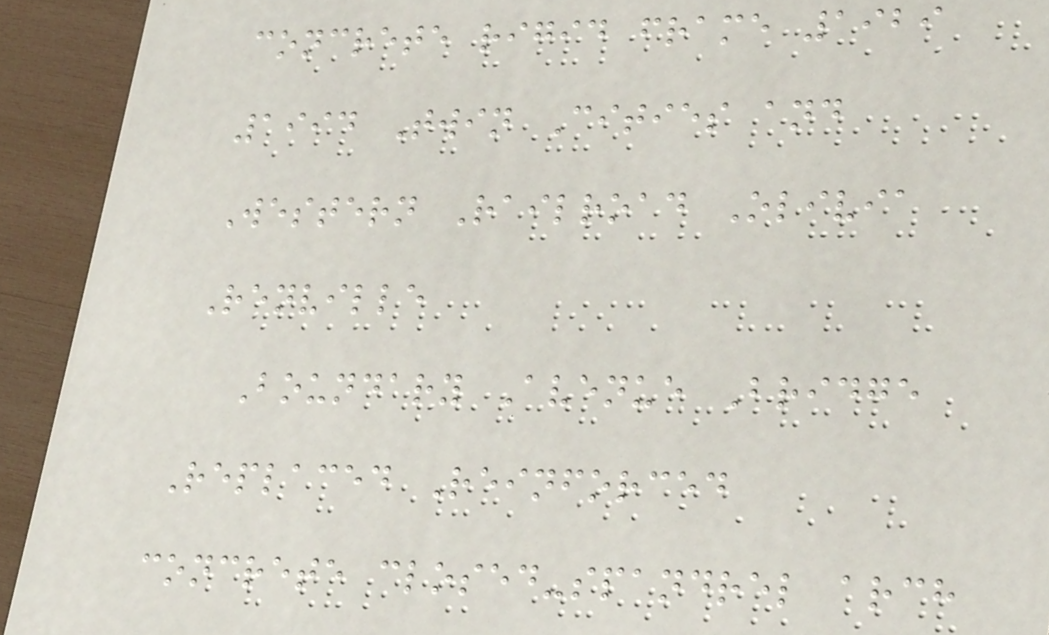concrete rigid frame 1929
1994 Twin Cities and
Western Railroad Olivia
Renville
Boundary Avenue Bridge
Replaced Reinforced
concrete closed-spandrel arch
